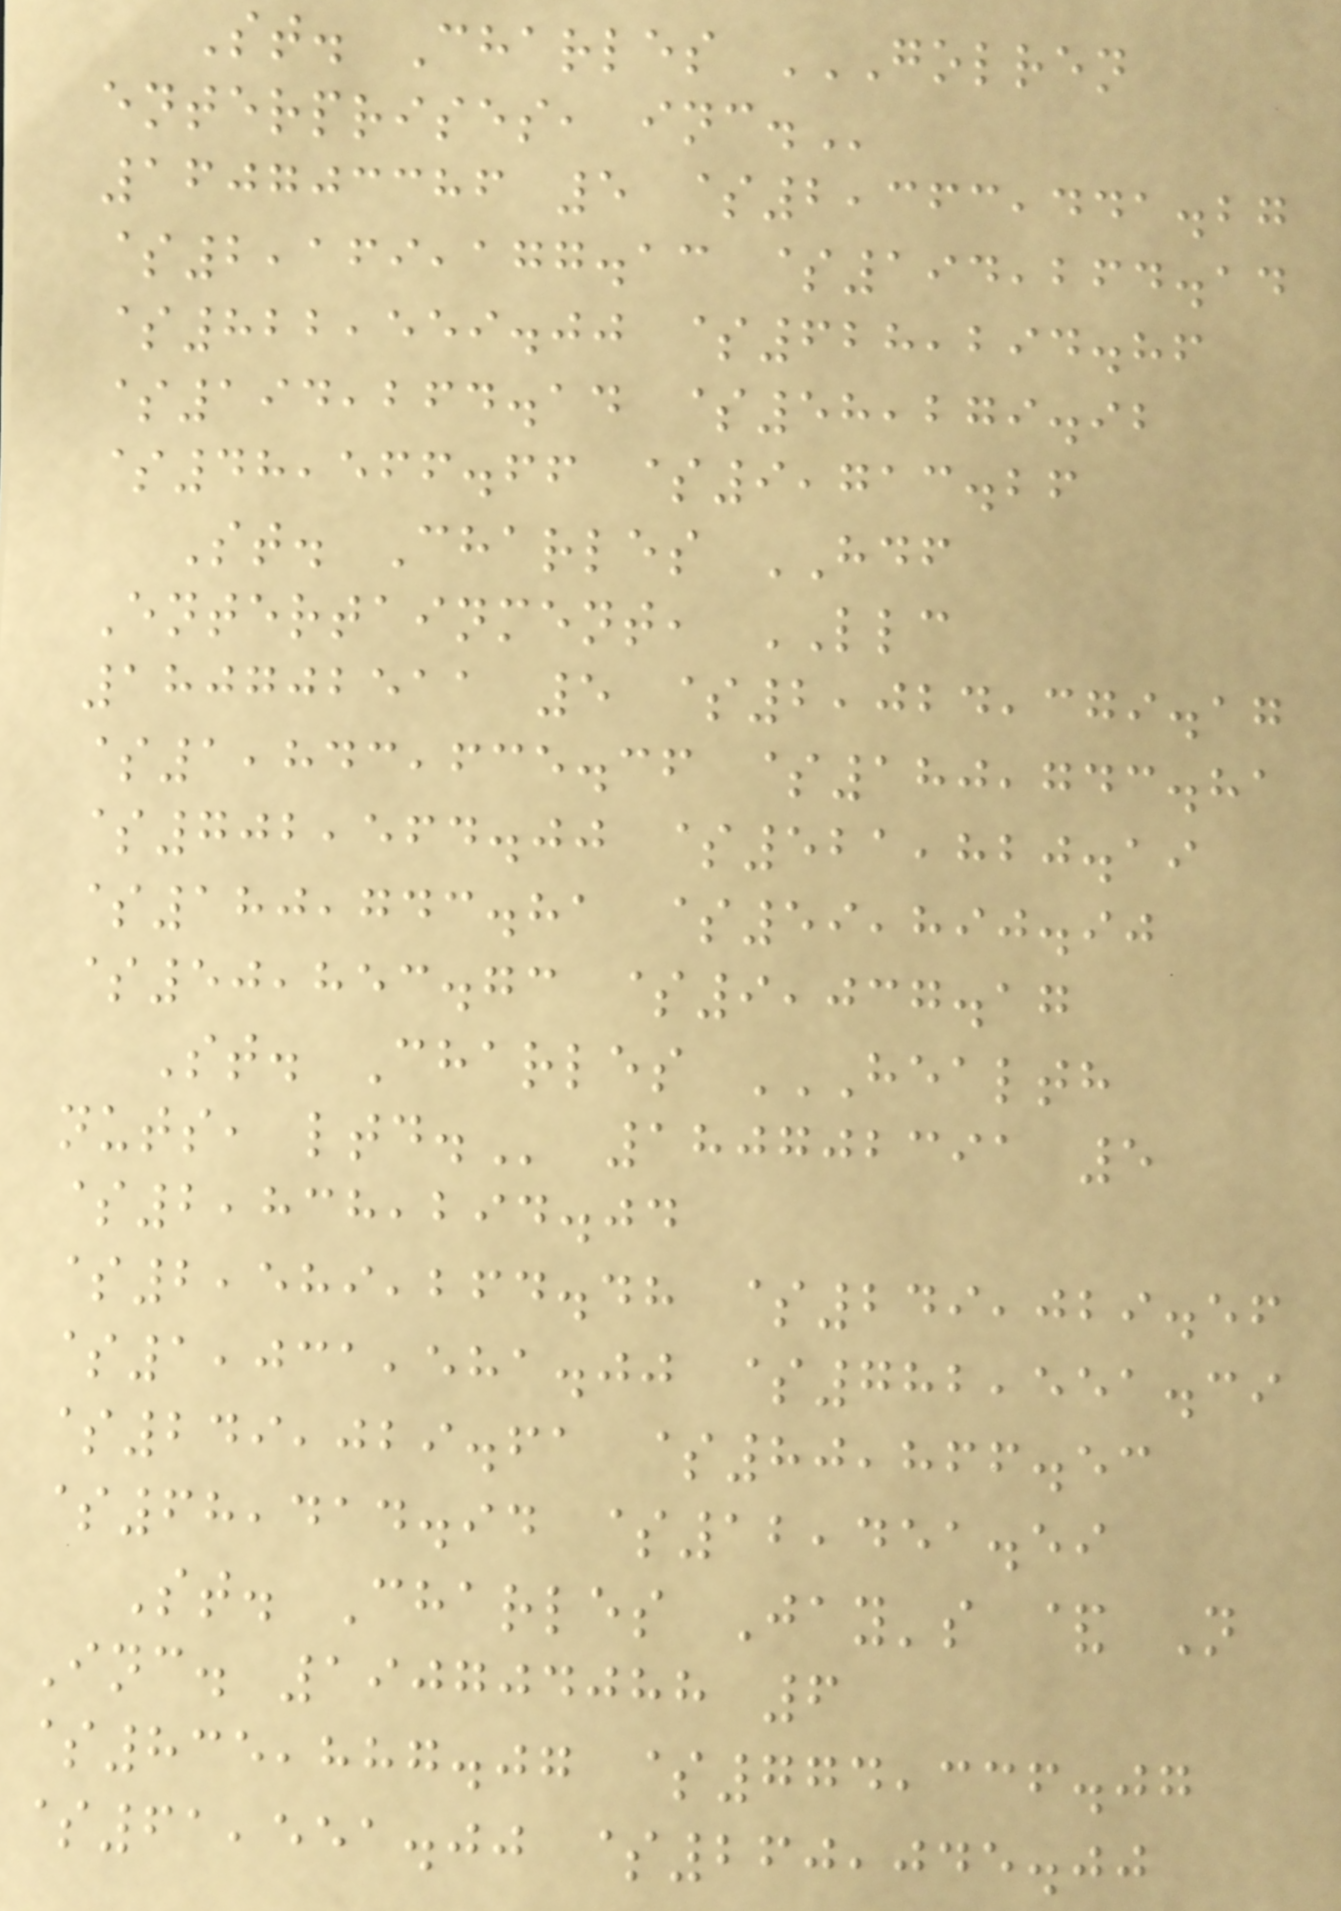St. Charles GOLREN
ENTERPRISES, INC.
160703386 5 $2,363,441.27
$2,169,177.13 $194,264.14
$822,559.00 $628,294.86
$194,264.14 $58,279.92
$48,566.66 $9,713.26
St. Charles HDF
Entertainment, LLC
180702511 5 $2,024,379.17
$1,843,635.36 $180,743.81
$702,564.00 $521,820.19
$180,743.81 $59,890.90
$50,853.73 $9,037.17
St. Charles HEALTH
NUTS, LTD. 180702391 5
$2,838,294.04
$2,589,264.48 $249,029.56
$1,031,581.00 $782,551.39
$249,029.61 $80,866.53
$68,414.94 $12,451.59
St. Charles Jay's & N
Inc. 190704088 6
$835,887.07 $774,336.07
$61,551.00 $260,045.00
